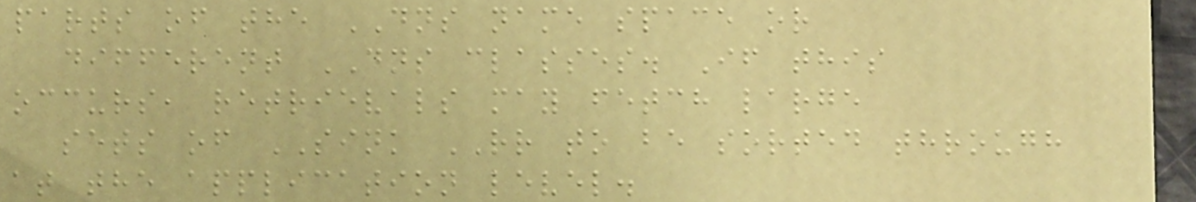parts of the DNS name space or
different DNS classes. If this
occurs, retrievals may fetch large
sets of SINK RR to be sorted through
at the application level.
